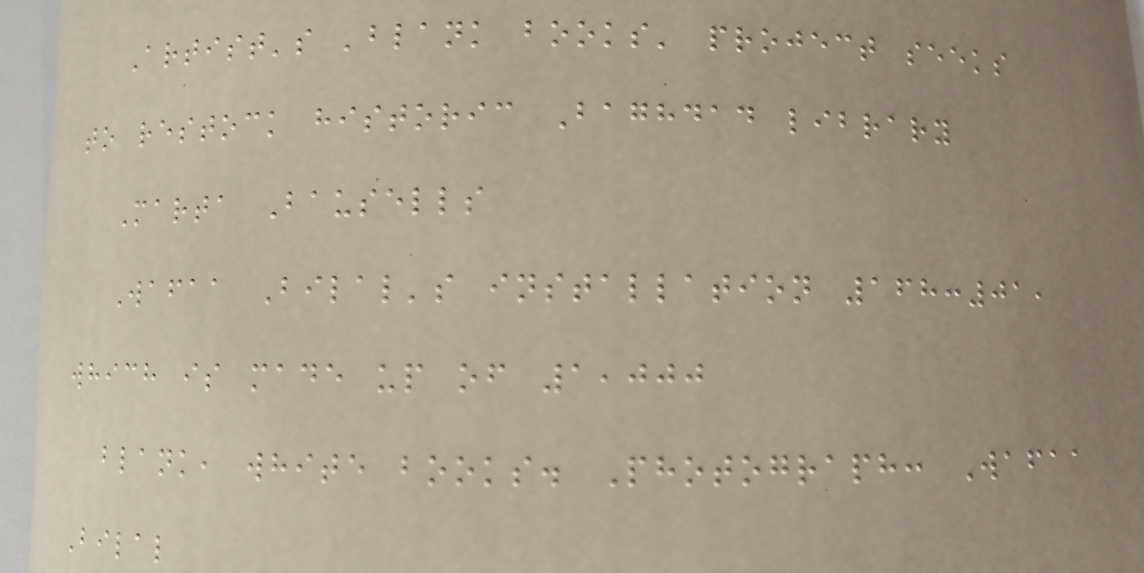Artist's 'blank books' project seeks
to restock historic Baghdad library
Marta Bausells
Wafaa Bilal's installation 168:01,
which is made up of 1,000
blank, white books. Photograph: Wafaa
Bilal
